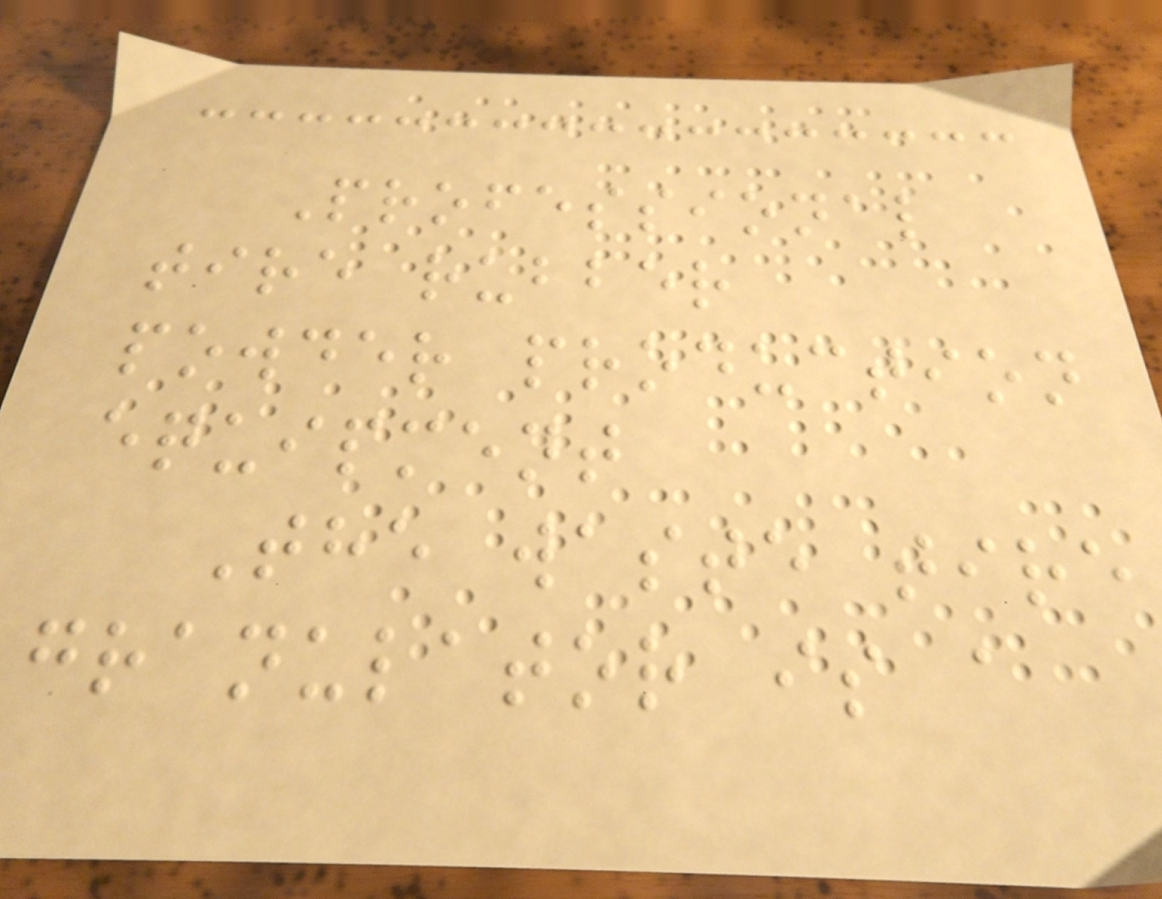Professional
tire rubber
powder production
equipment
The waste tire
granulator is a
